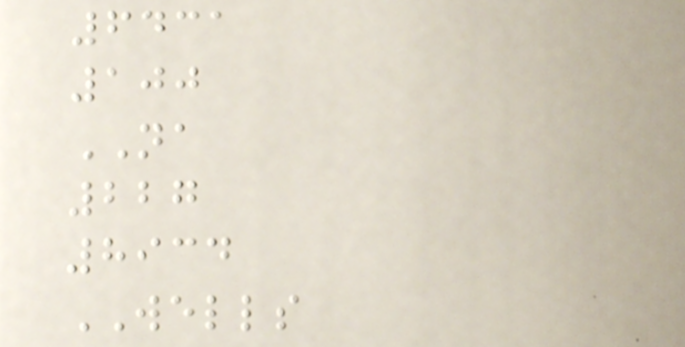6431
100
NA
227
8934
WELLS
